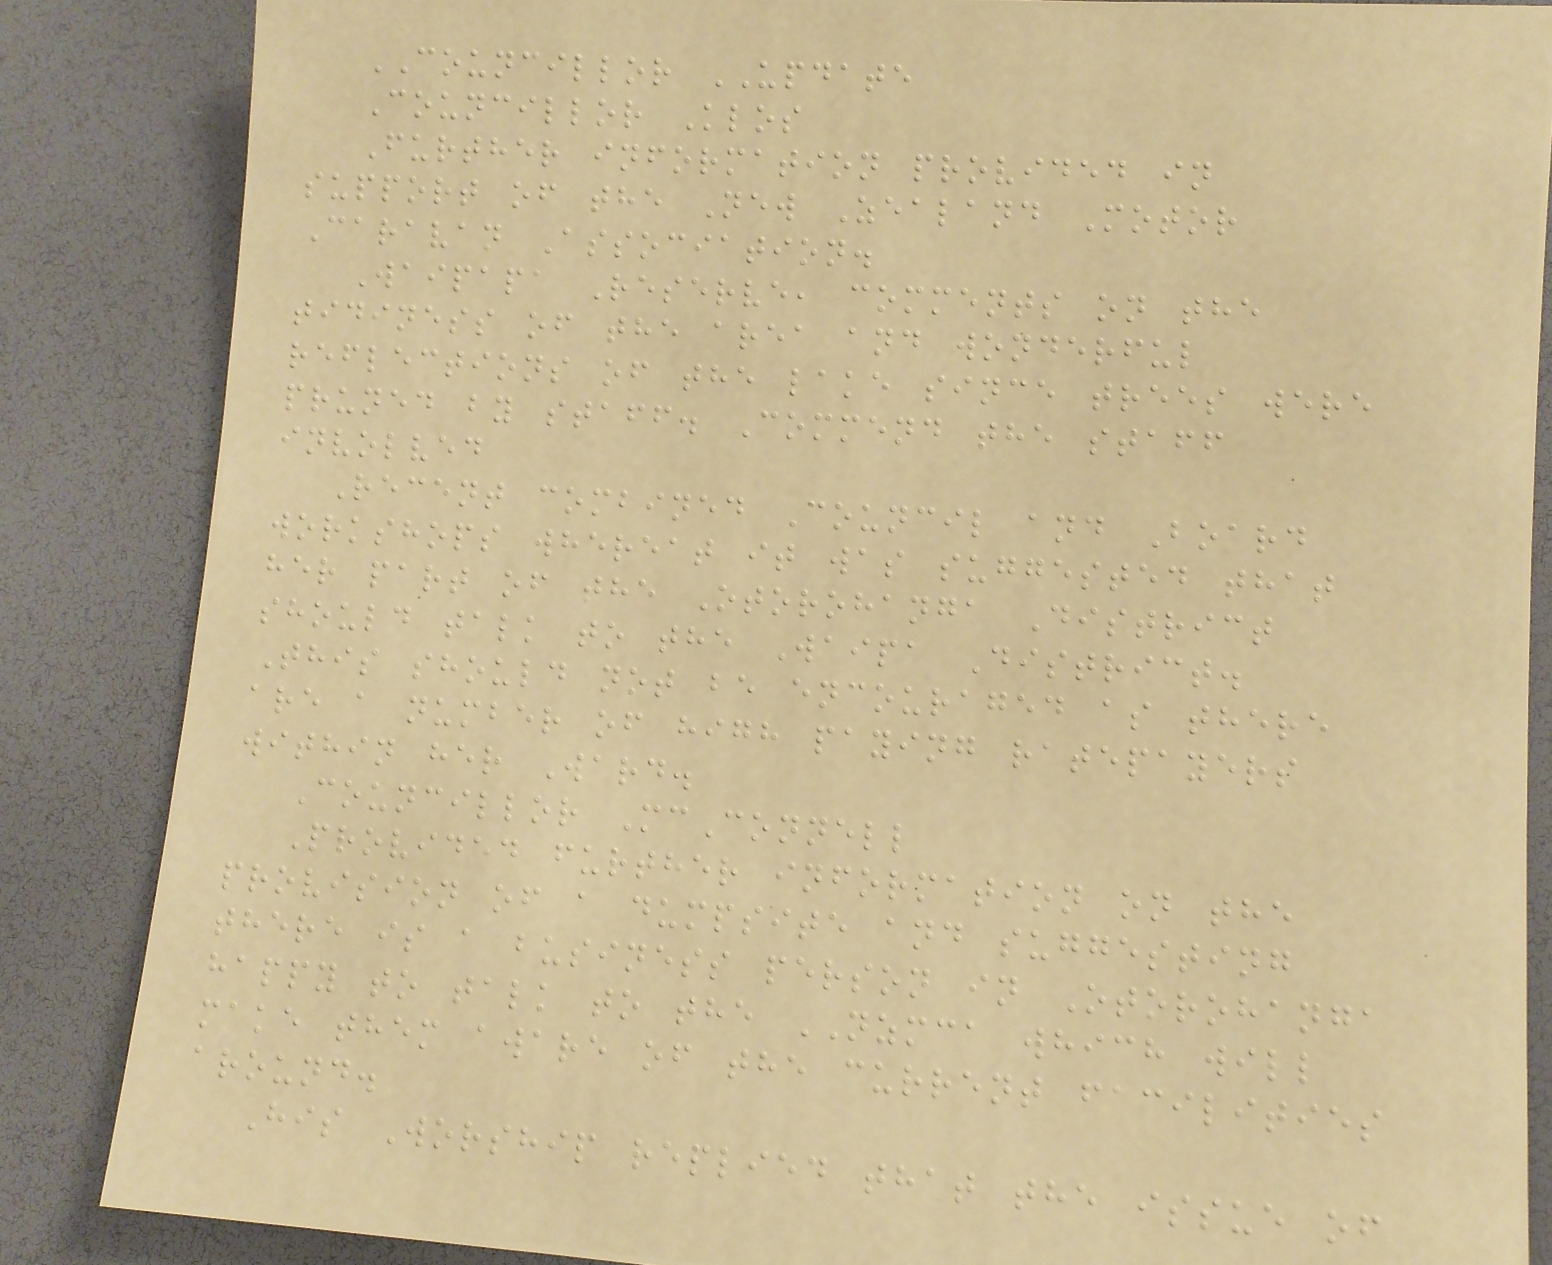COUNCILLOR UPDATE
Councillor Klos
Further information provided in
support of the New Zealand Motor
Caravan Association.
Waipapa Reserve, comments on the
tidiness of the area and wonderful
reflections of the lake since trees were
pruned by staff. Commend the staff
involved
Recent combined Council and Board
workshops whereat it was suggested that
her part of the Otorohanga District
should talk to the Waipa District.
This should not be encouraged as there
are a number of high paying ratepayers
within her Ward.
Councillor McConnell
Provided further information on the
provision of a dumpsite and suggesting
there is a business person in Otorohanga
happy to talk to the NZMCA which will
make them aware of the current facilities
around.
His Worship replied that the issue of
